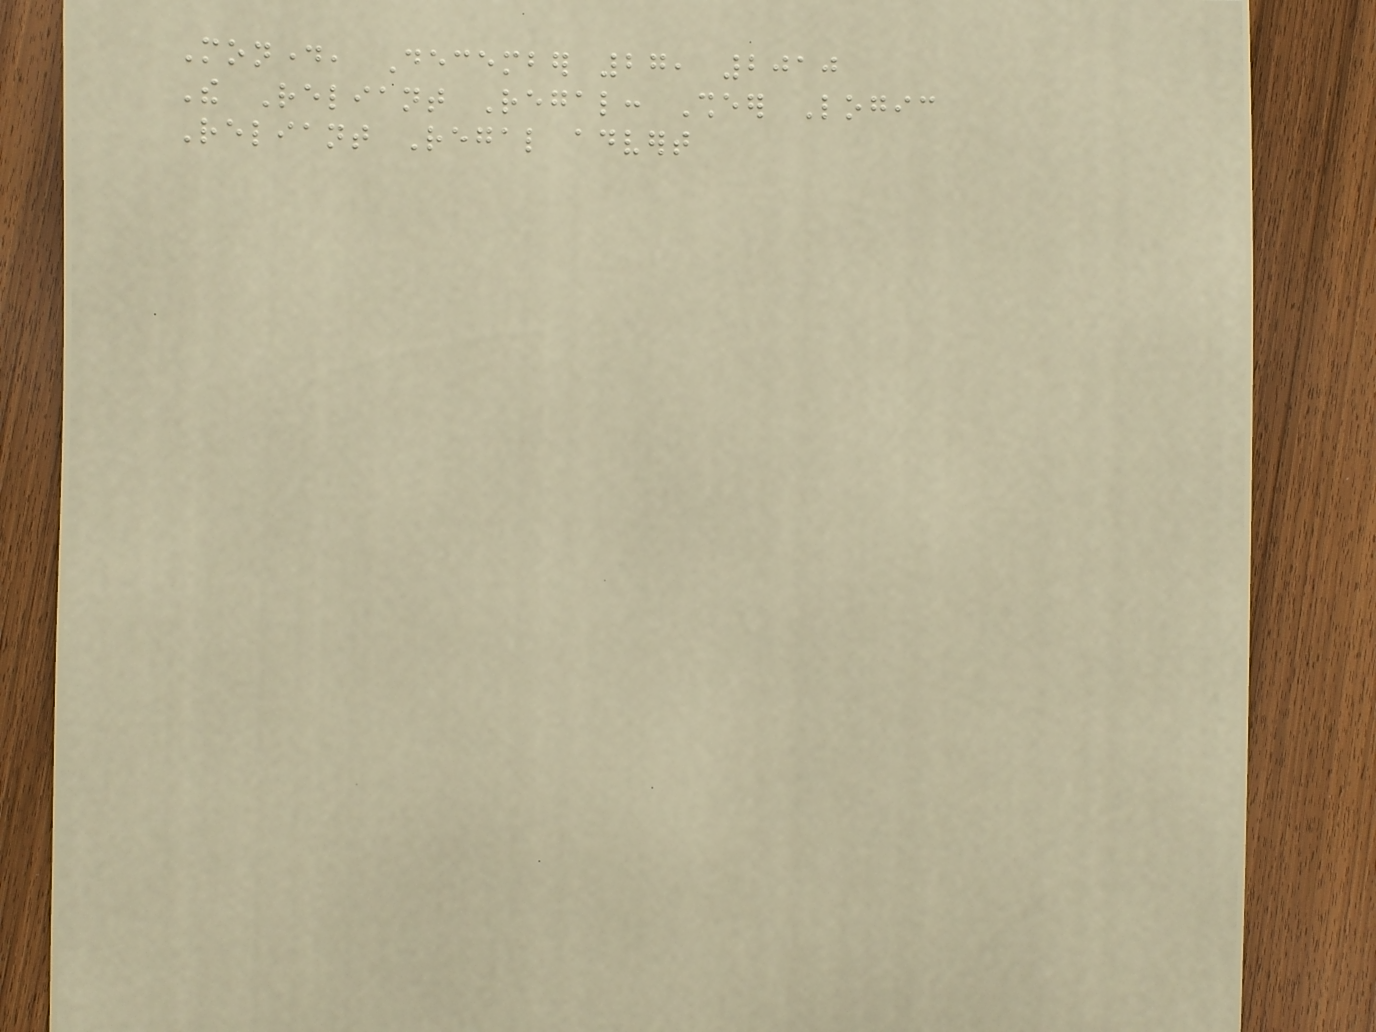Monday, December 27, 2010
The Reliant Regal: Sheer Logic
Reliant Regal advert
